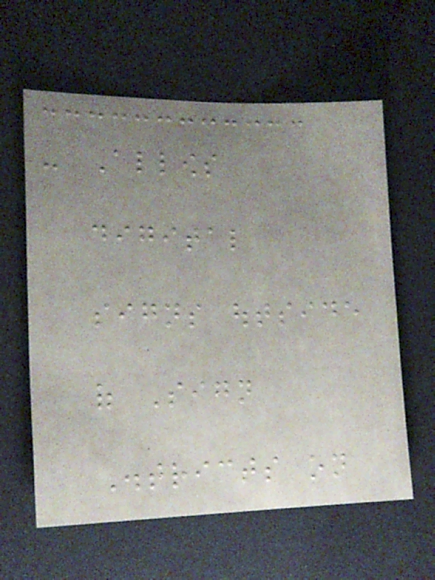- Allows
digital
signs outside
of Sign
Districts on
